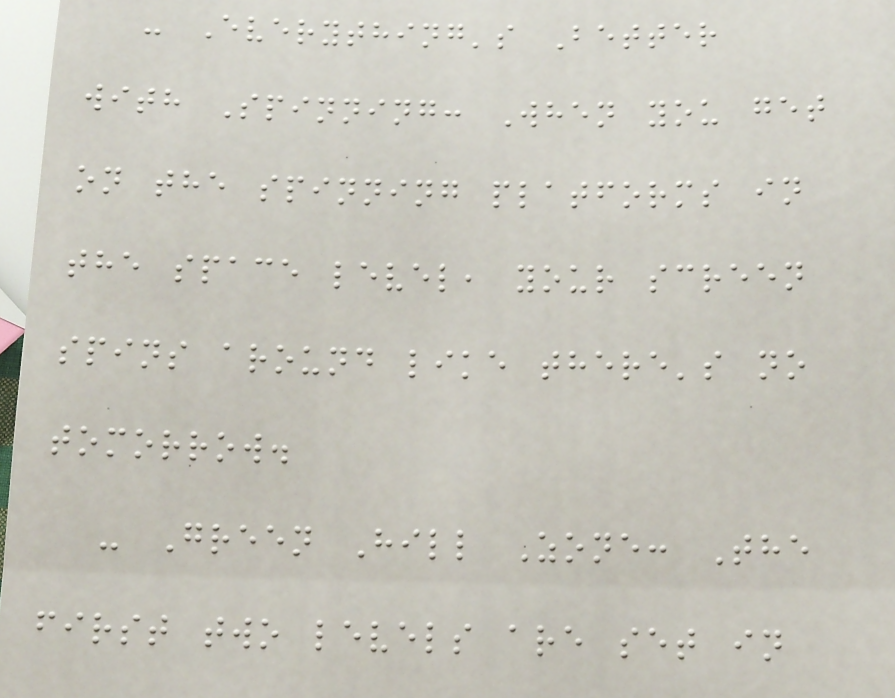- Everything's Better
with Spinning: When you get
on the spinning platforms in
the space level, your screen
spins around like there's no
tomorrow.
- Green Hill Zone: The
first two levels are set in
